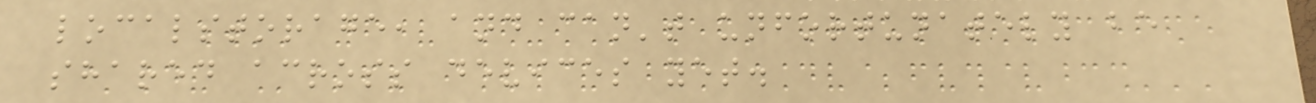localstorage, and can't unfortunately be
shared across devices yet.
